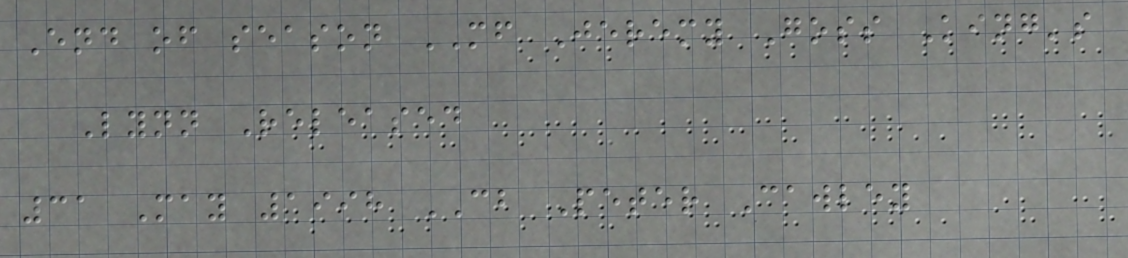End of season MF Jeremy Goss King's
Lynn Released
31 May 1998 CB Peter Cawley
